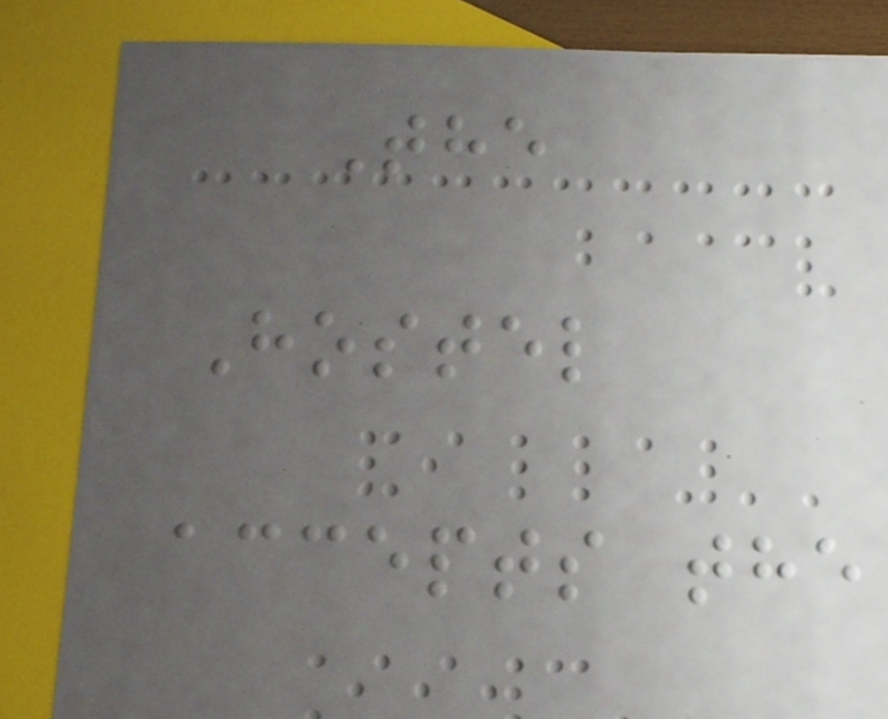The
Hostel
accepts the
